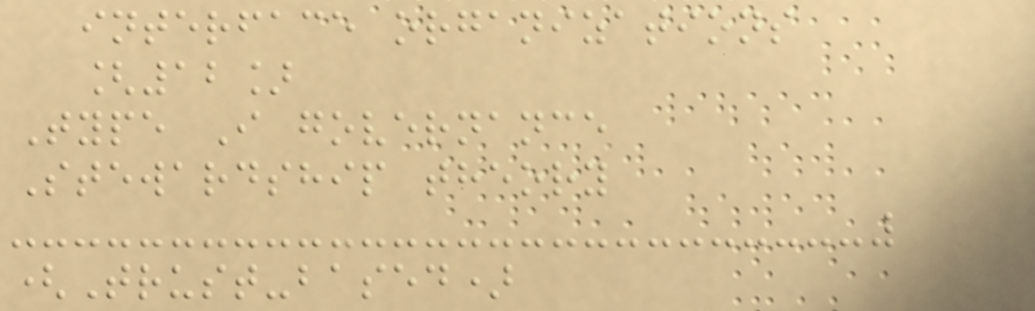interface organizations
[12]
Type I governance
Stewardship theory
(Trust-based)
